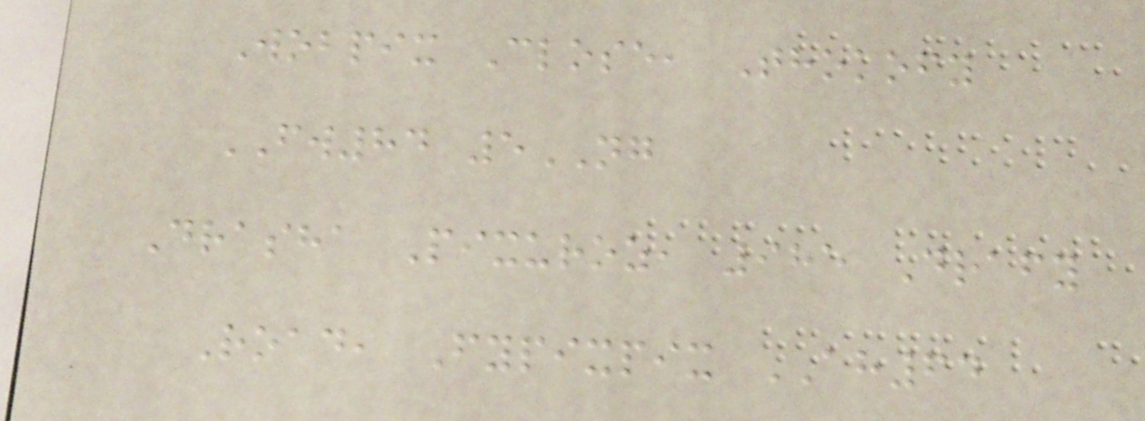Wobpix Close, Thokofy
FW84 5NG
Drasha Pixuroz, 985 Drafy
Road, Fypixpix AH64
